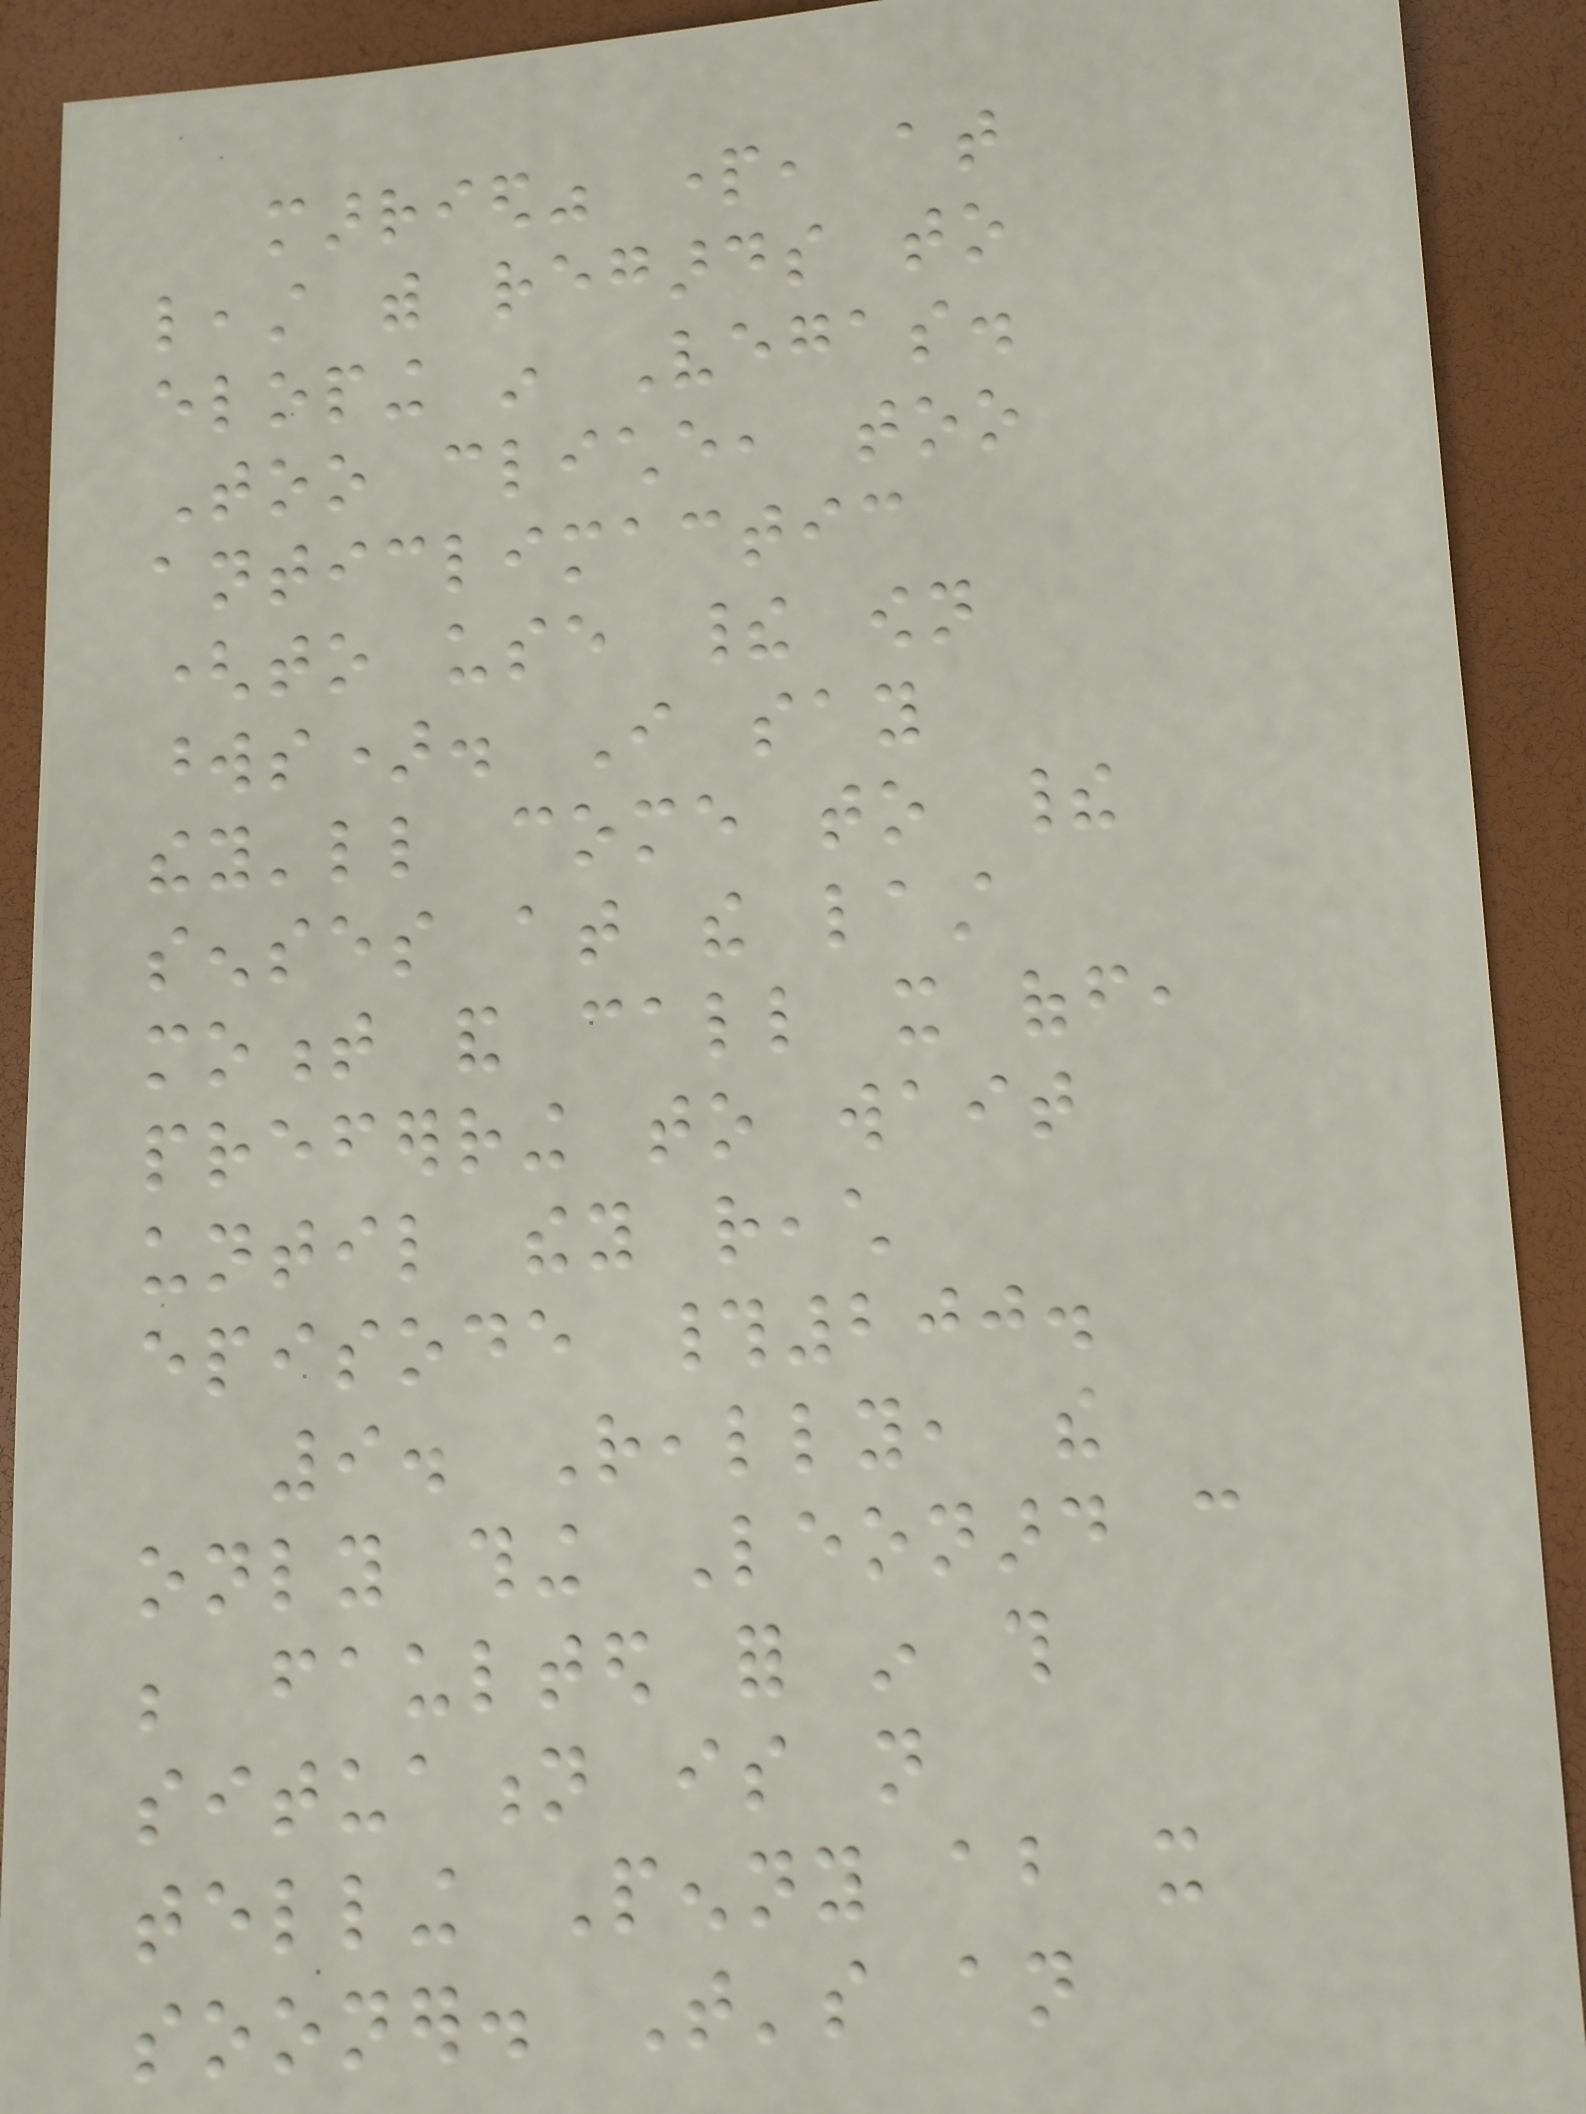married" part, at
least with regards to
eloping in Vegas.
Too cliche, too
anticlimactic
(to use their own
words). I say
they'll come to their
senses at the last
moment and call it off,
preferring to wait
until they reach
episode #200.
9. Really, the
only thing Leonard can
be faulted for in this
situation is not
telling Penny about it
sooner. That's an
